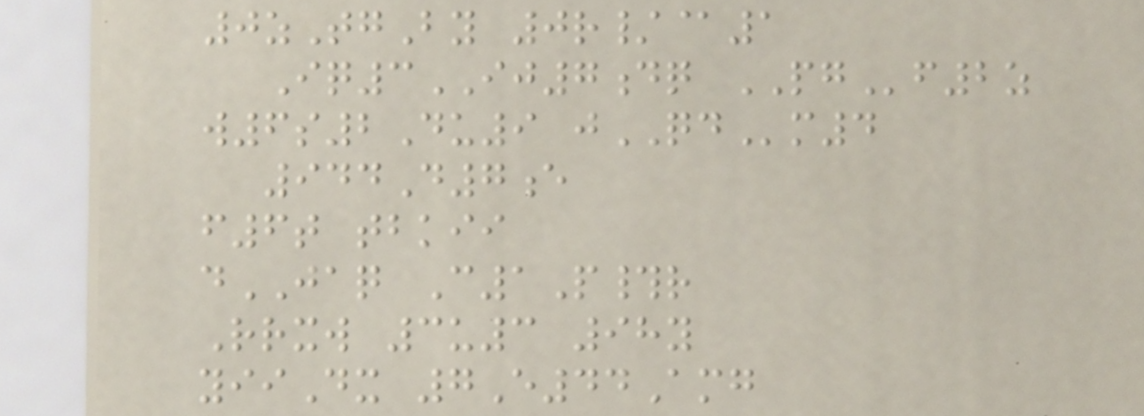0zTgBy 0r/@1
Iq3IJ7dq PGf2z
w6s2Du9 jQDm4
944D7e
f6t tbkii
dJAQ C1P#r
Rrxw 3u3 98y
yiiDx 7E44Amg
